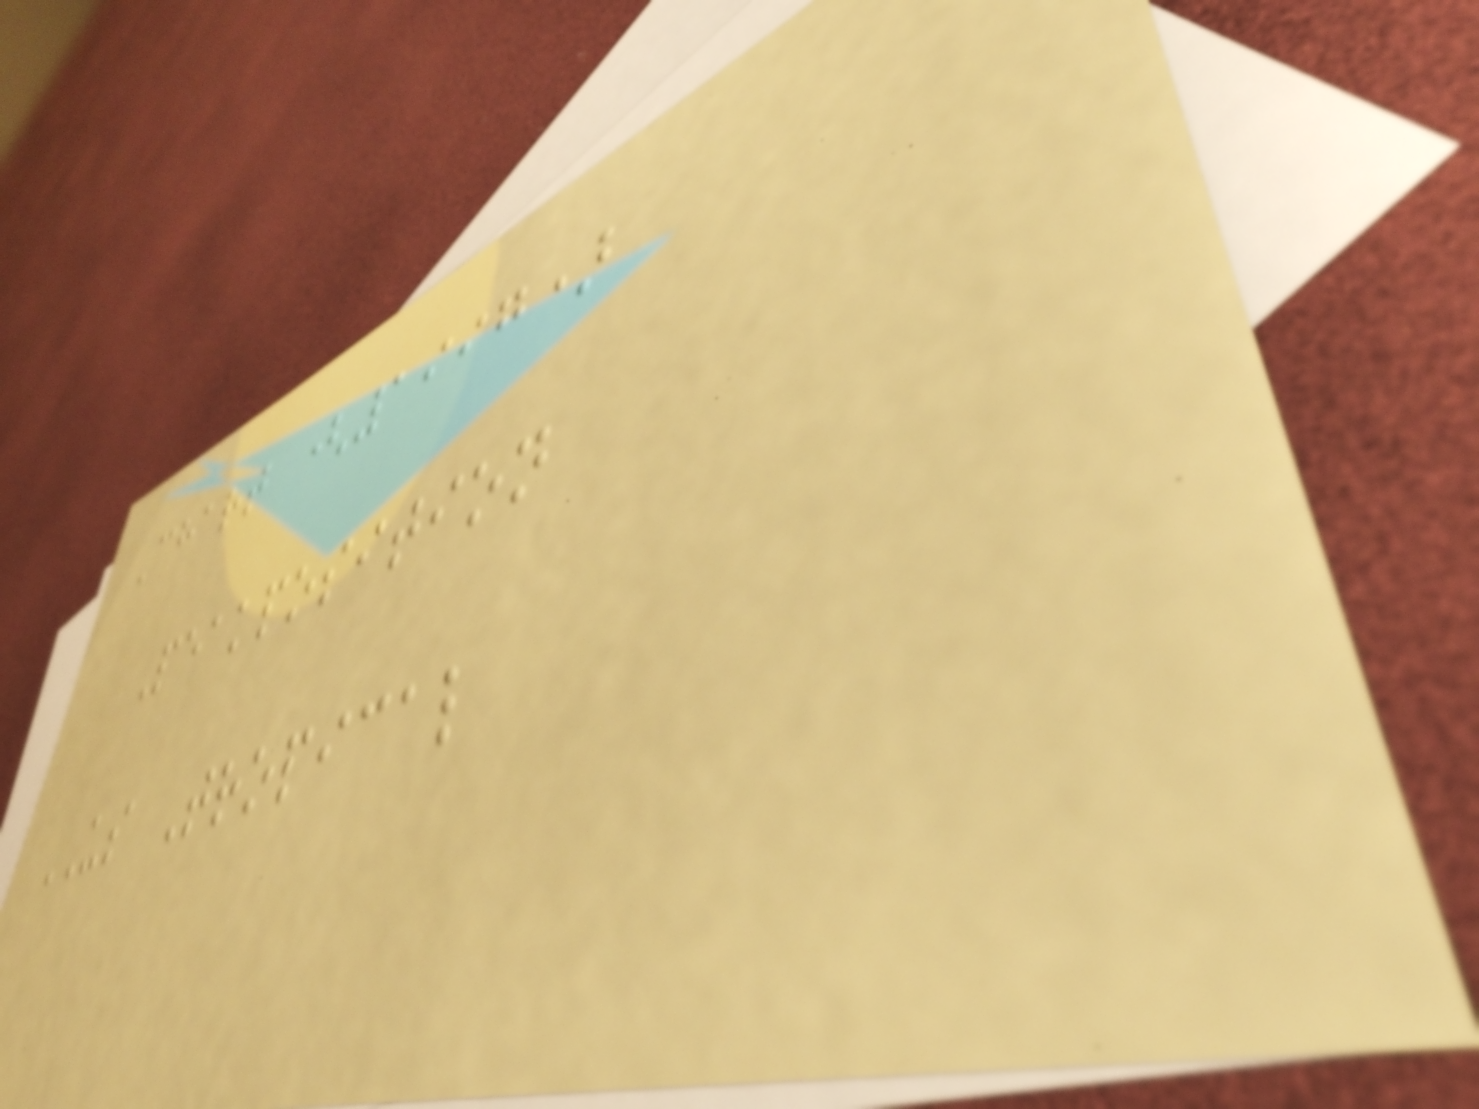Chart (1997)
Peakposition
US Tropical
